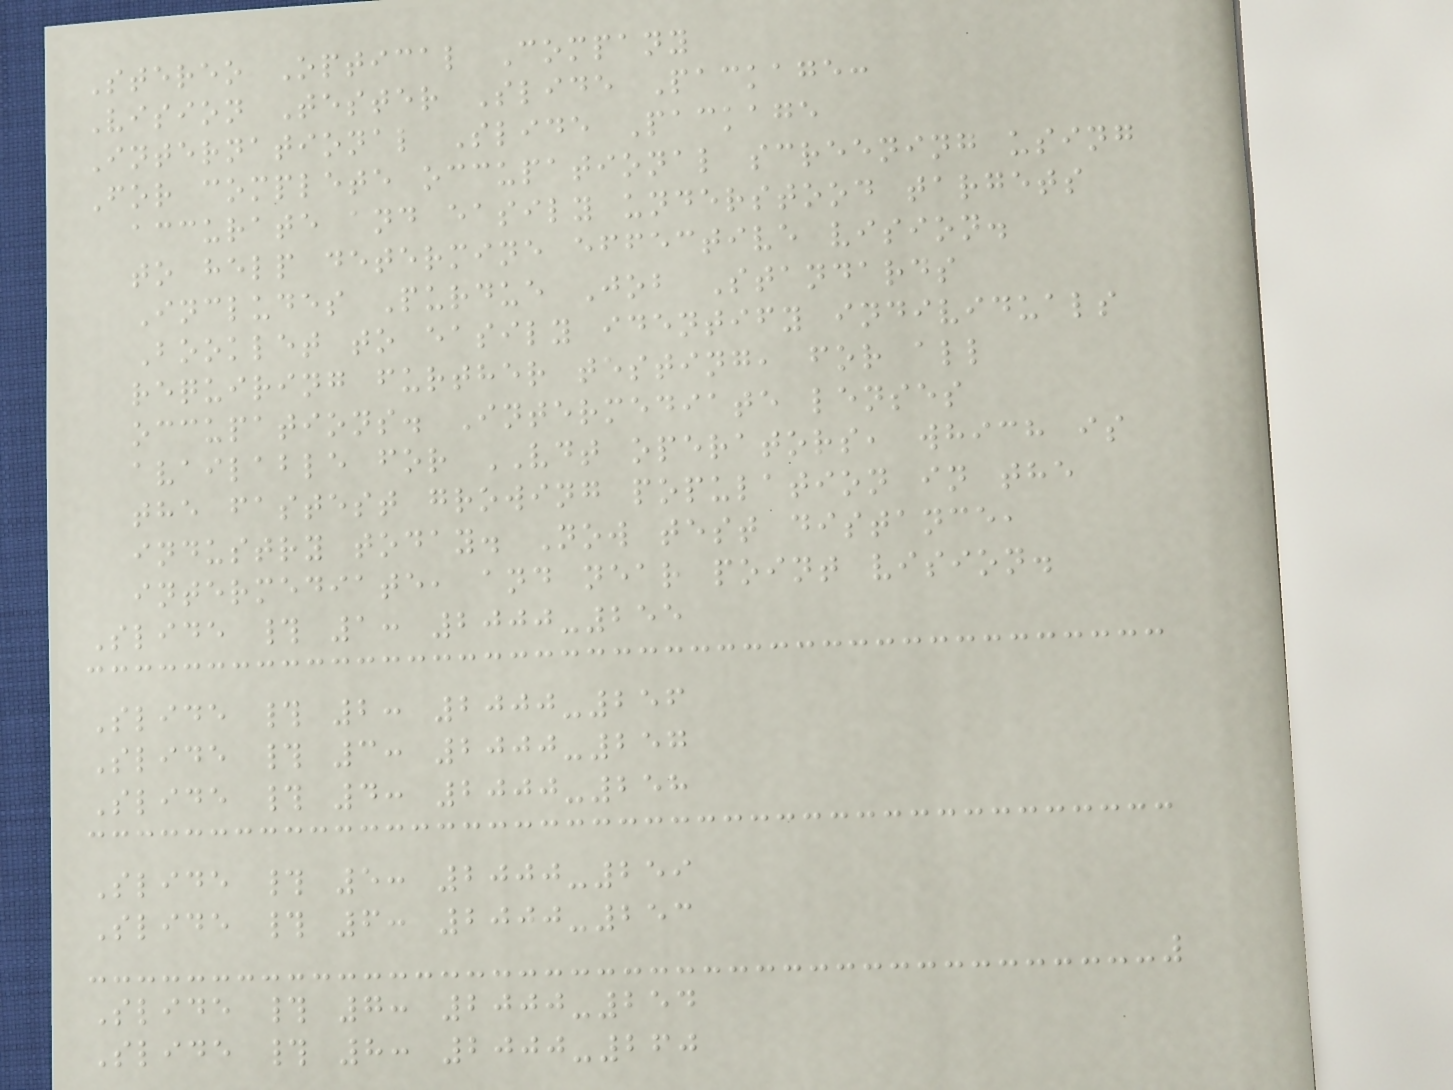Stereo Optical Company
Vision Tester Slide Package:
International Slide Package
For complete occupational screening using
accurate and easily understood targets
to help determine effective vision.
Includes Purdue Job Standards
Booklet to easily identify individuals
requiring further testing, for all
occupations. Intermediate lenses
available for VDT operators, which is
the fastest growing population in the
industry today. Now test distance,
intermediate, and near point vision.
Slide # 1: 2000-255
Slide # 2: 2000-256
Slide # 3: 2000-257
Slide # 4: 2000-258
Slide # 5: 2000-259
Slide # 6: 2000-253
Slide # 7: 2000-254
Slide # 8: 2000-260
